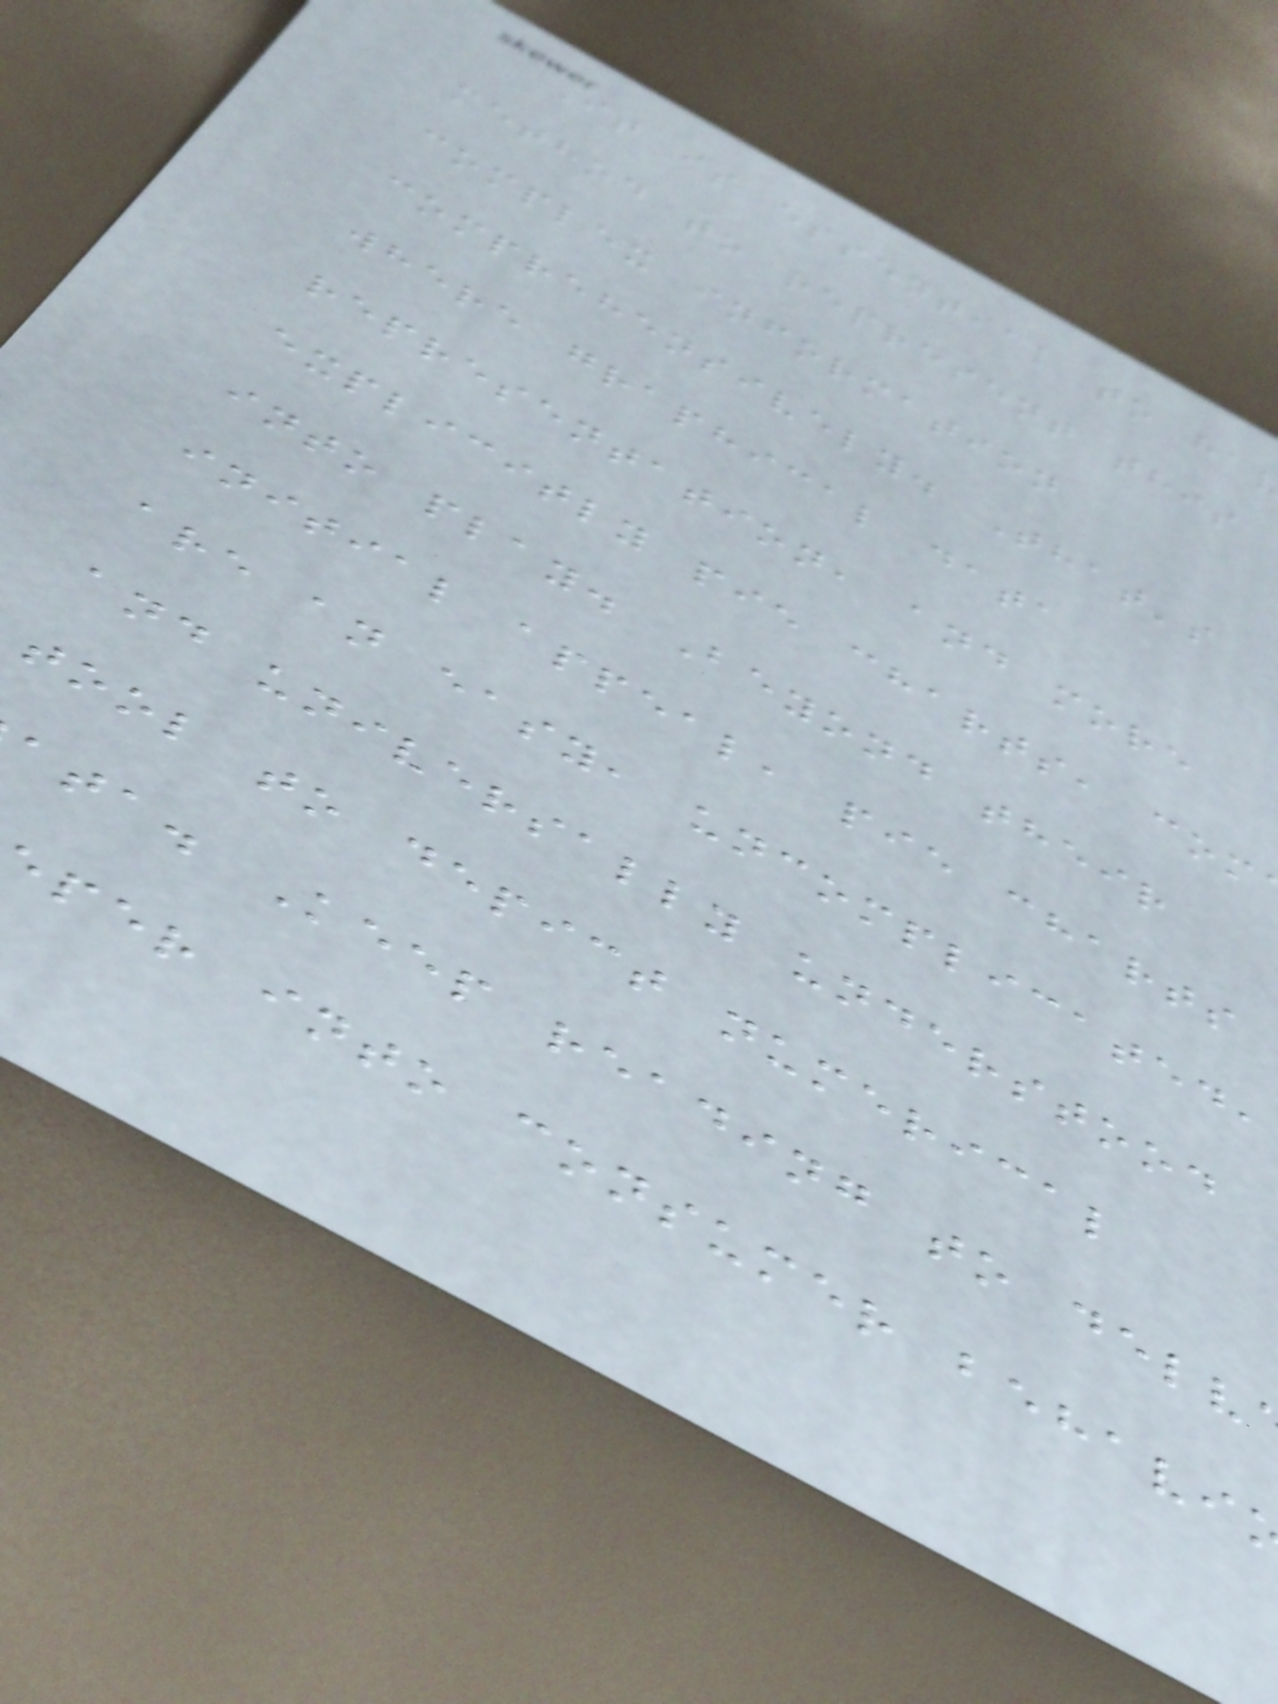It is essential to ha
method to represent this
complex information
comprehensively. That's
where graphical data
representation, and more
explicitly pie charts, com
into play. Beyond their
initial appeal, pie charts
are an easy, uncomplicated,
and universally understood
tool to depict numerical
ata. Keep reading to delv
per into consumer behavi
